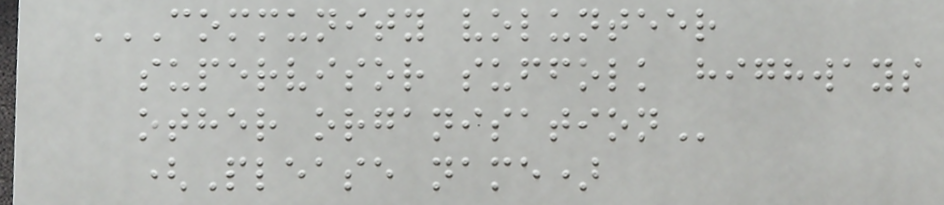COMMUNITY VOLUNTEER
SUPERVISOR SUFFOLK HIGHWAYS
OTHER ORGANISATION
(Please name)
